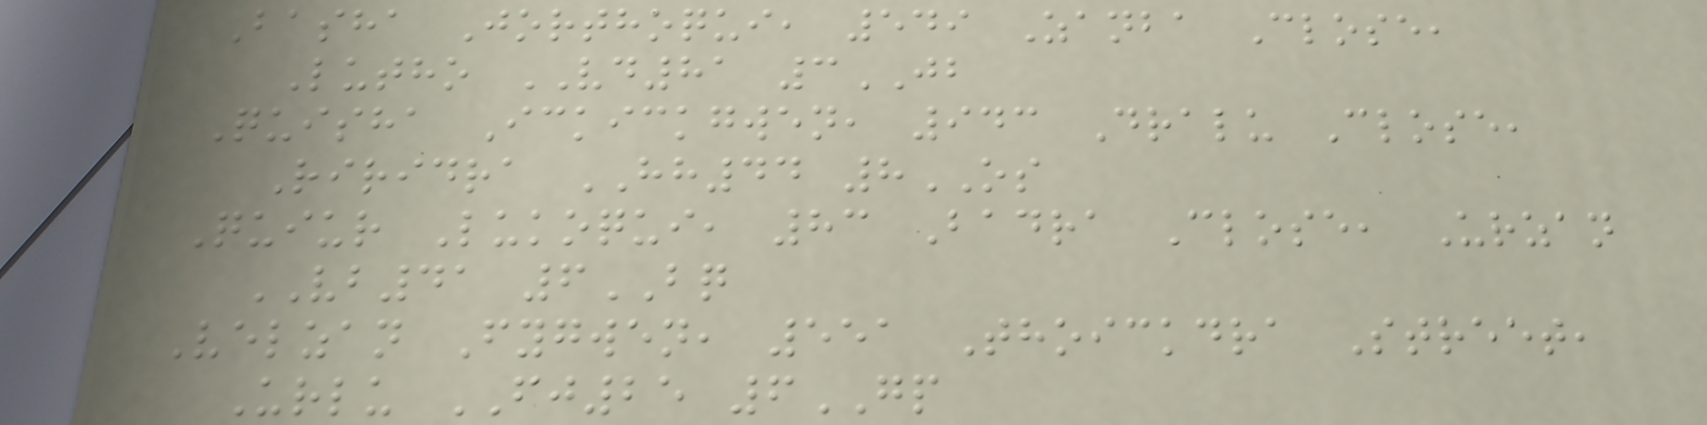Basha Jorthoqui, 549 Zanba Close,
Lutho VD81 3JB
Quisha Ickickgwen, 943 Dralu Close,
Riridra HH44 8OS
Quiur Lukoqui, 83 Badra Close, Urzan
VB41 6BQ
Velzan Fygwen, 551 Thoickdra Street,
Urlu FJ25 6GP
